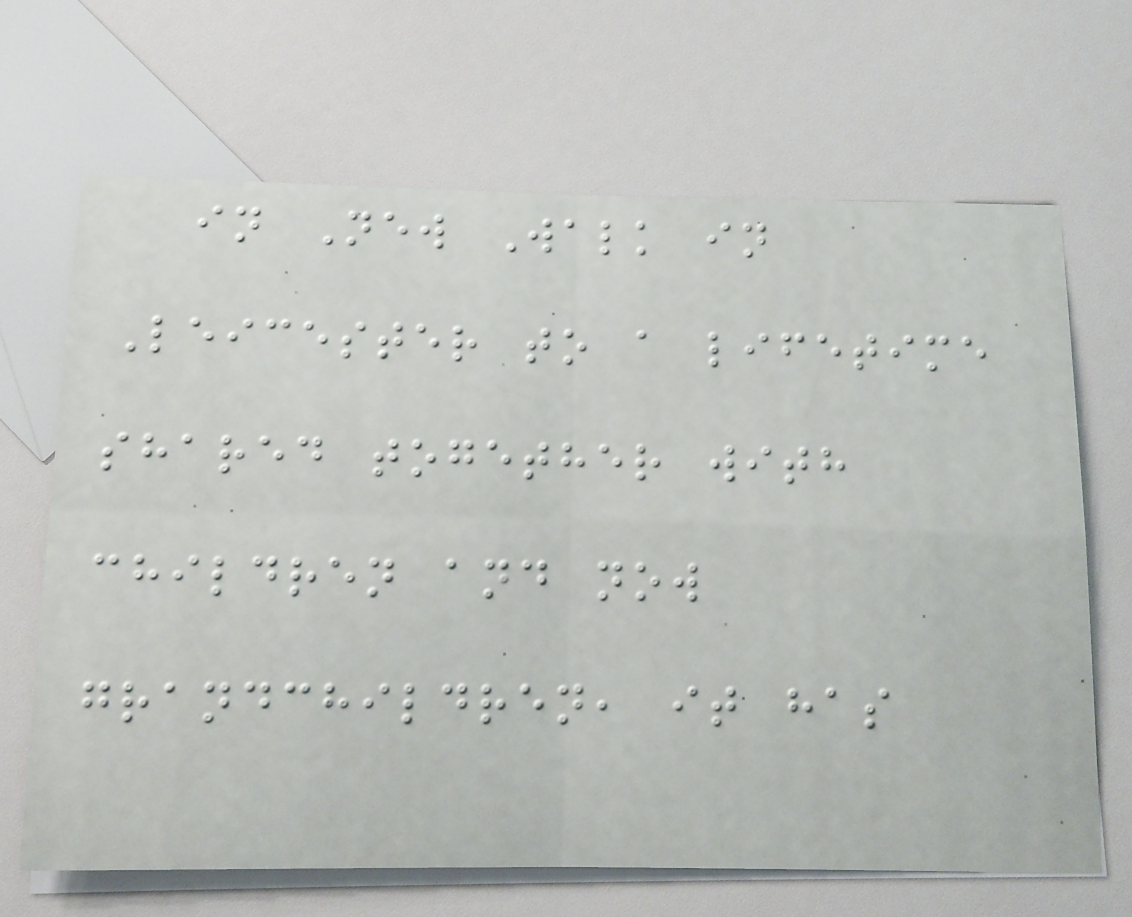in New Walk in
Leicester to a lifetime
shared together with
children and now
grandchildren, it has
